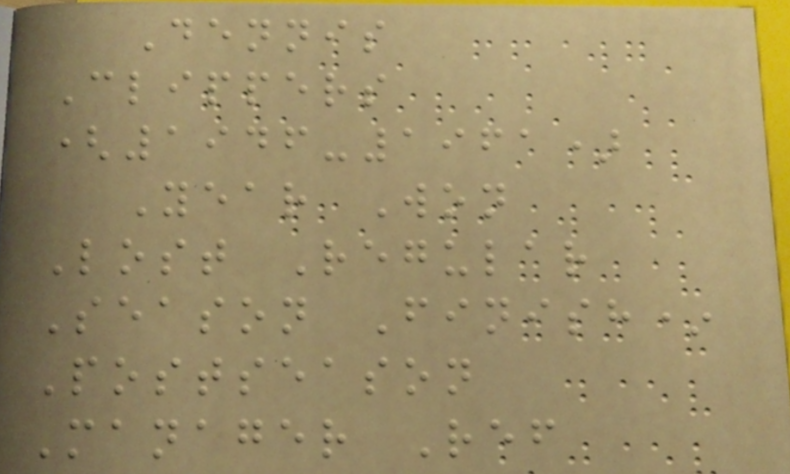Dennis
Clippers
(1946-1961)
Year Won
Lost Regular
Season Finish*
Postseason
Manager Ref
